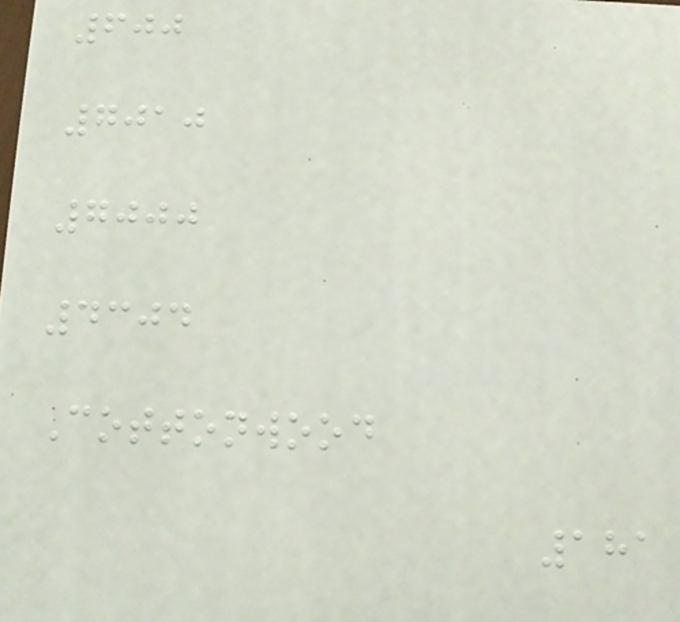600
7010
7000
4304
Cottonwood
181
